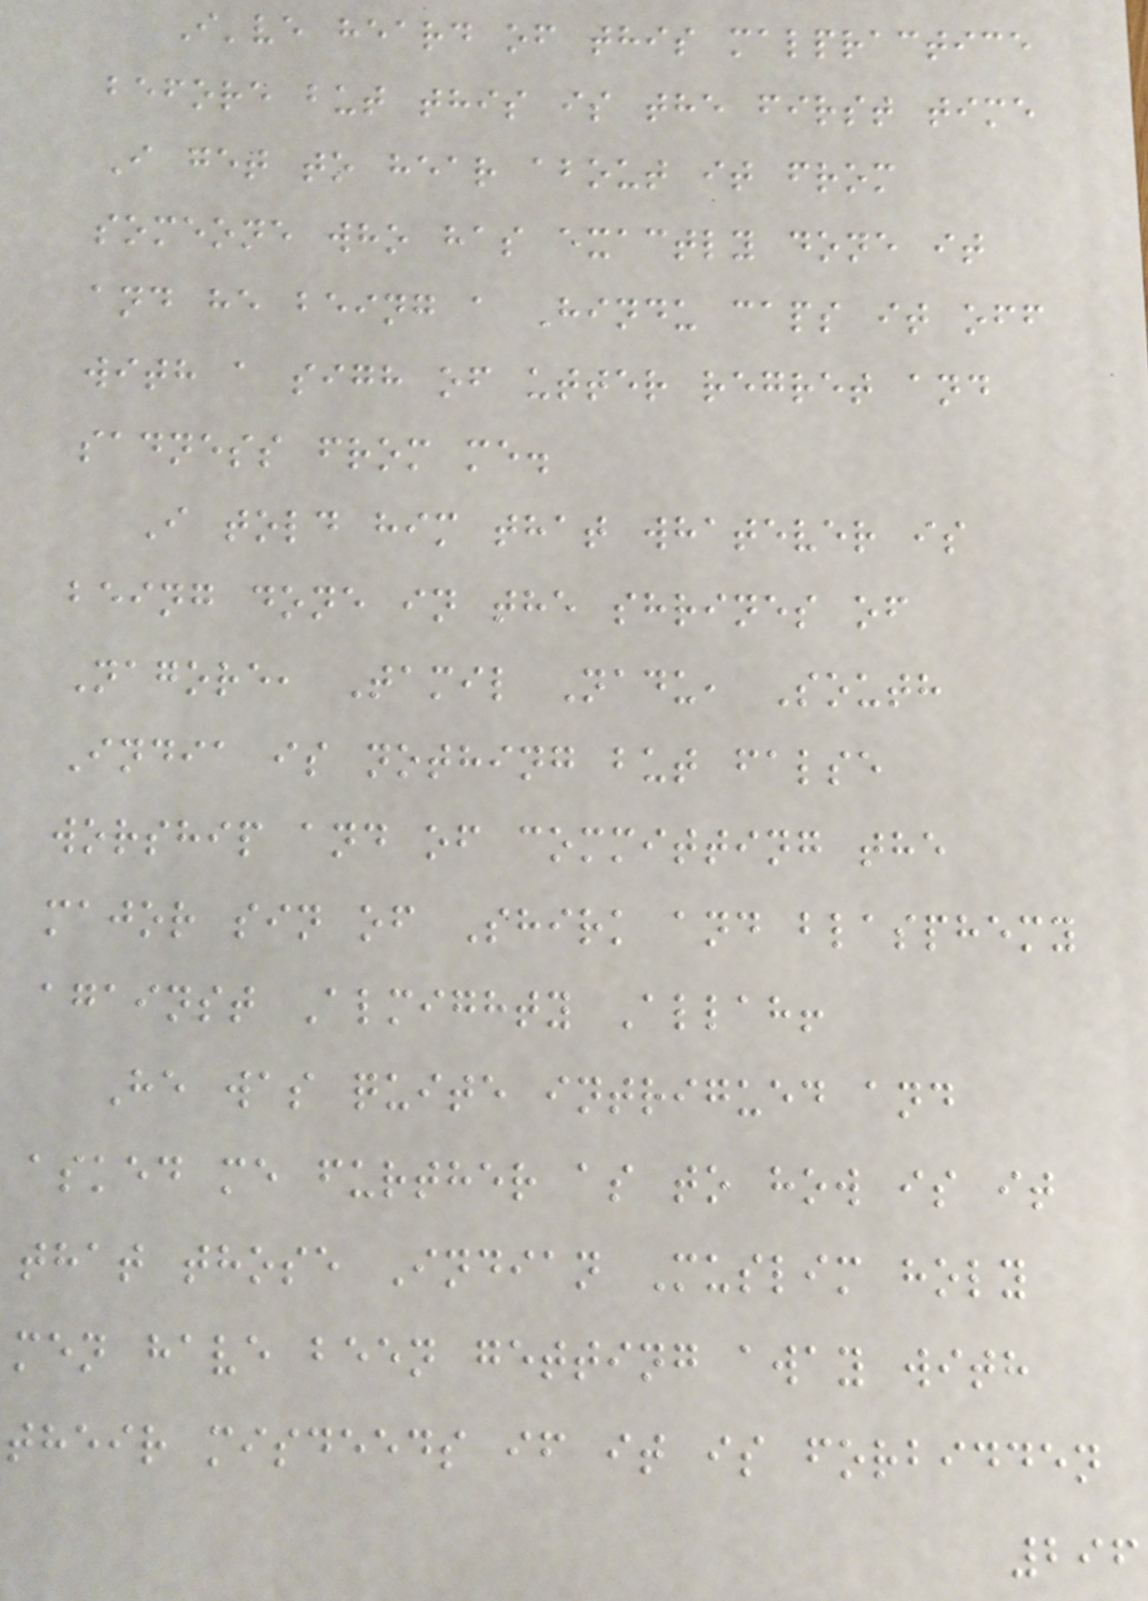I've heard of this malpractice
before but this is the first time
I get to hear about it from
someone who has exactly done it
and he being a Hindu caps it off
with a sigh of utter regret and
sadness from me.
I told him that whatever is
being done in the shrines of
Nagore, Tamil Nadu, South
India is nothing but false
worship and of committing the
major sin of Shirk and blasphemy
against Almighty Allah!
He was quite intrigued and
asked me further as to how is it
that those Indian Muslim holy
men have been getting away with
their misdeeds if it is forbidden
296
